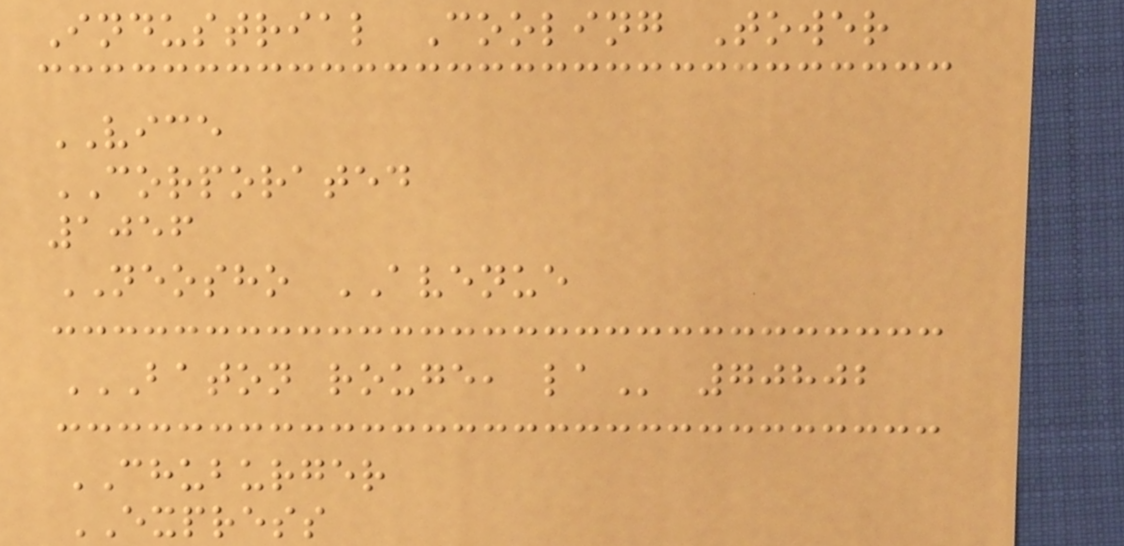Industrial Cooling Tower
VICE
CORPORATED
1056
NEOSHO AVENUE
BATON ROUGE, LA 70802
CHUBURGER
EXPRESS
